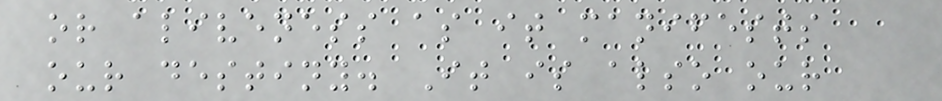or aliveness as it manifests
our destiny. It is also our
